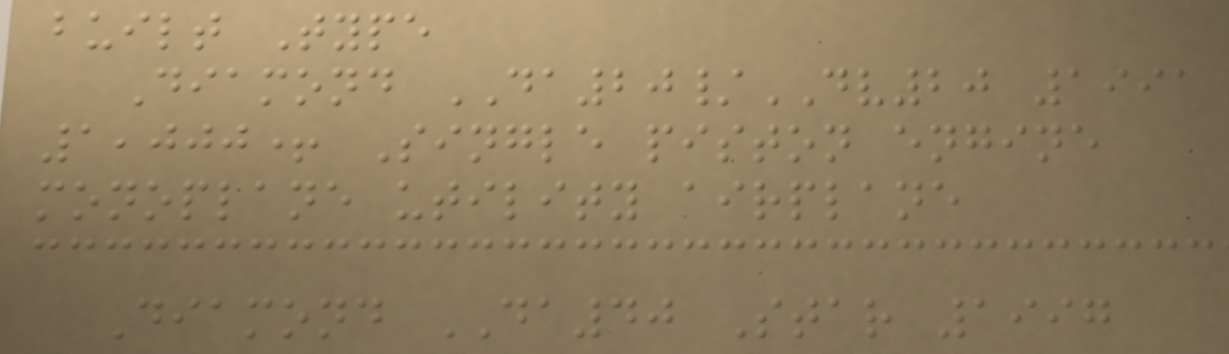built Type
Diamond DA20/DV20 1991
1,000+ Single piston engine
monoplane utility airplane
Diamond DA40 Star 1997
